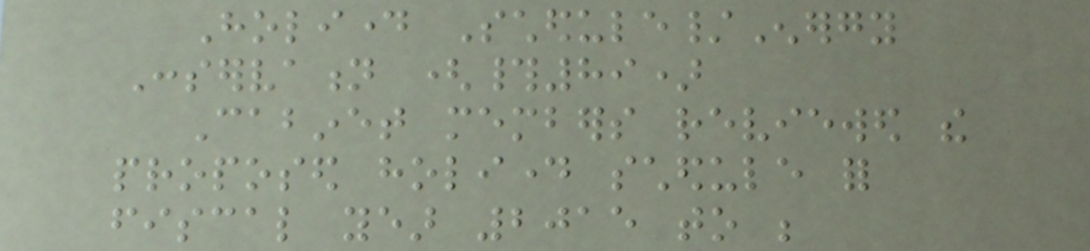Holiday Schedule/Energy
Conservation (#89)
Cabinet members reviewed the
proposed holiday schedule for
fiscal year 2015 to be
